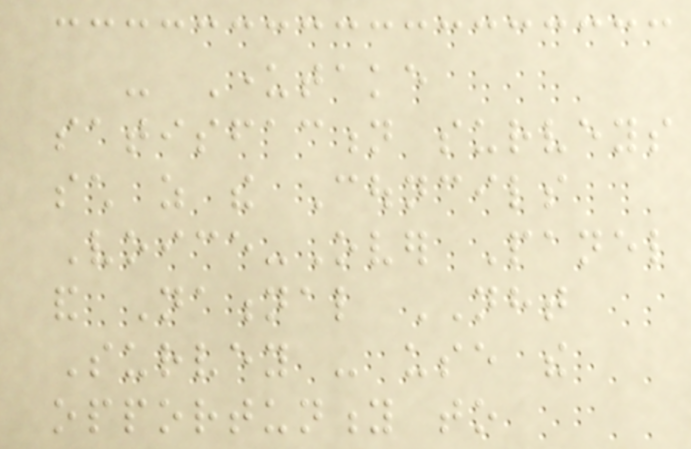- Undertake
satisfaction surveys
such as the Councils
Voice-Over Panel
and National NHT
Survey - use the
opportunity to
